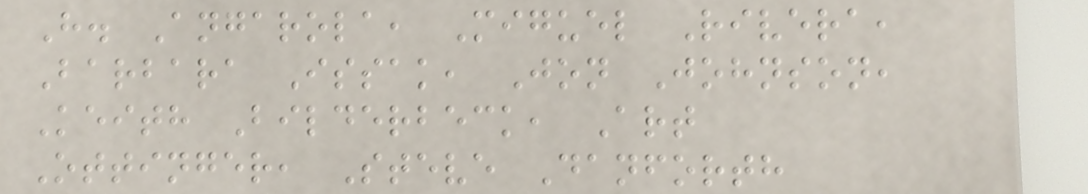H. Angarola, Miguel Rivera,
Barbara Issak, Jon Johnson,
Keith Bilderbeck, Art
Ottinger, Steve Danforth
